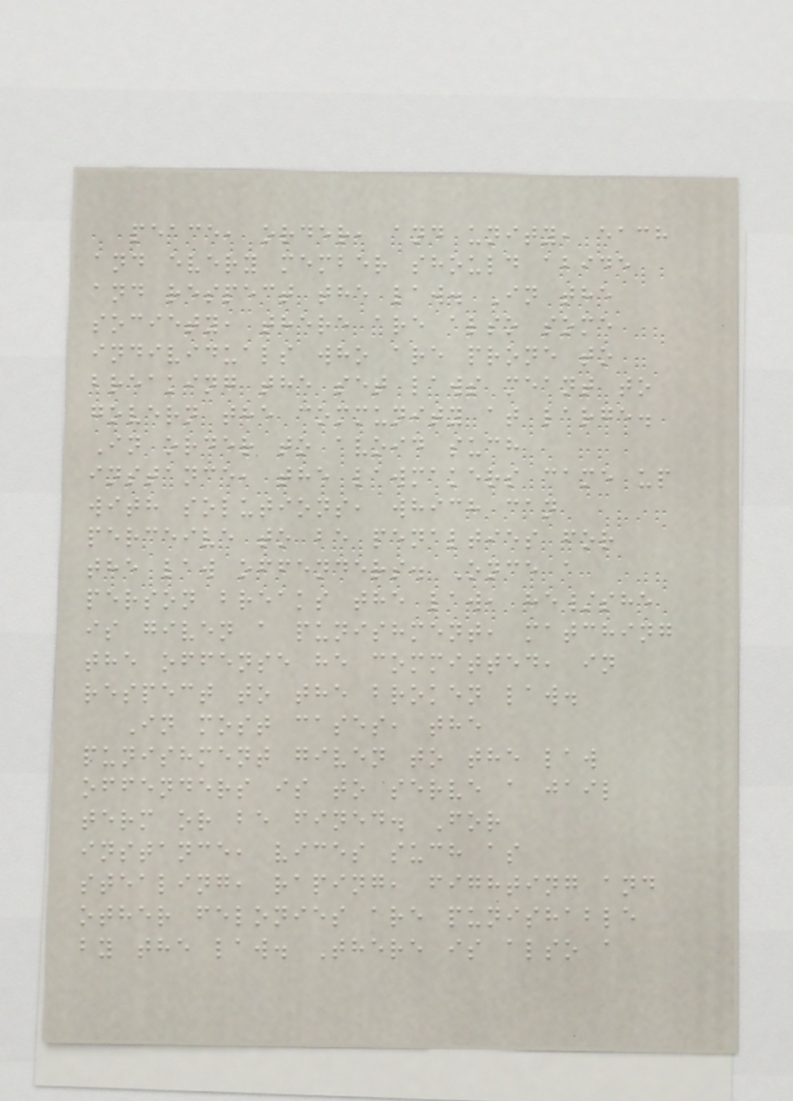peace, order, and unity, each
and every member should abide
and respect the law. In the
society, there are also some
individuals who are prone to
breaking the set laws meant to
govern the community at large.
In order to avoid such
instance, the lawmakers came up
with solutions, which can
perceive to be penalties for
the law offenders. Once a
person breaks the law, he/she
is given a punishment, matching
the offense he committed, in
respect to the broken law.
In most cases, the
punishment given to the law
offenders is to serve a jail
term or be fined. For
instance, vices such as
stealing, raping, fighting and
other felonies are punishable
by the law. There is also a
